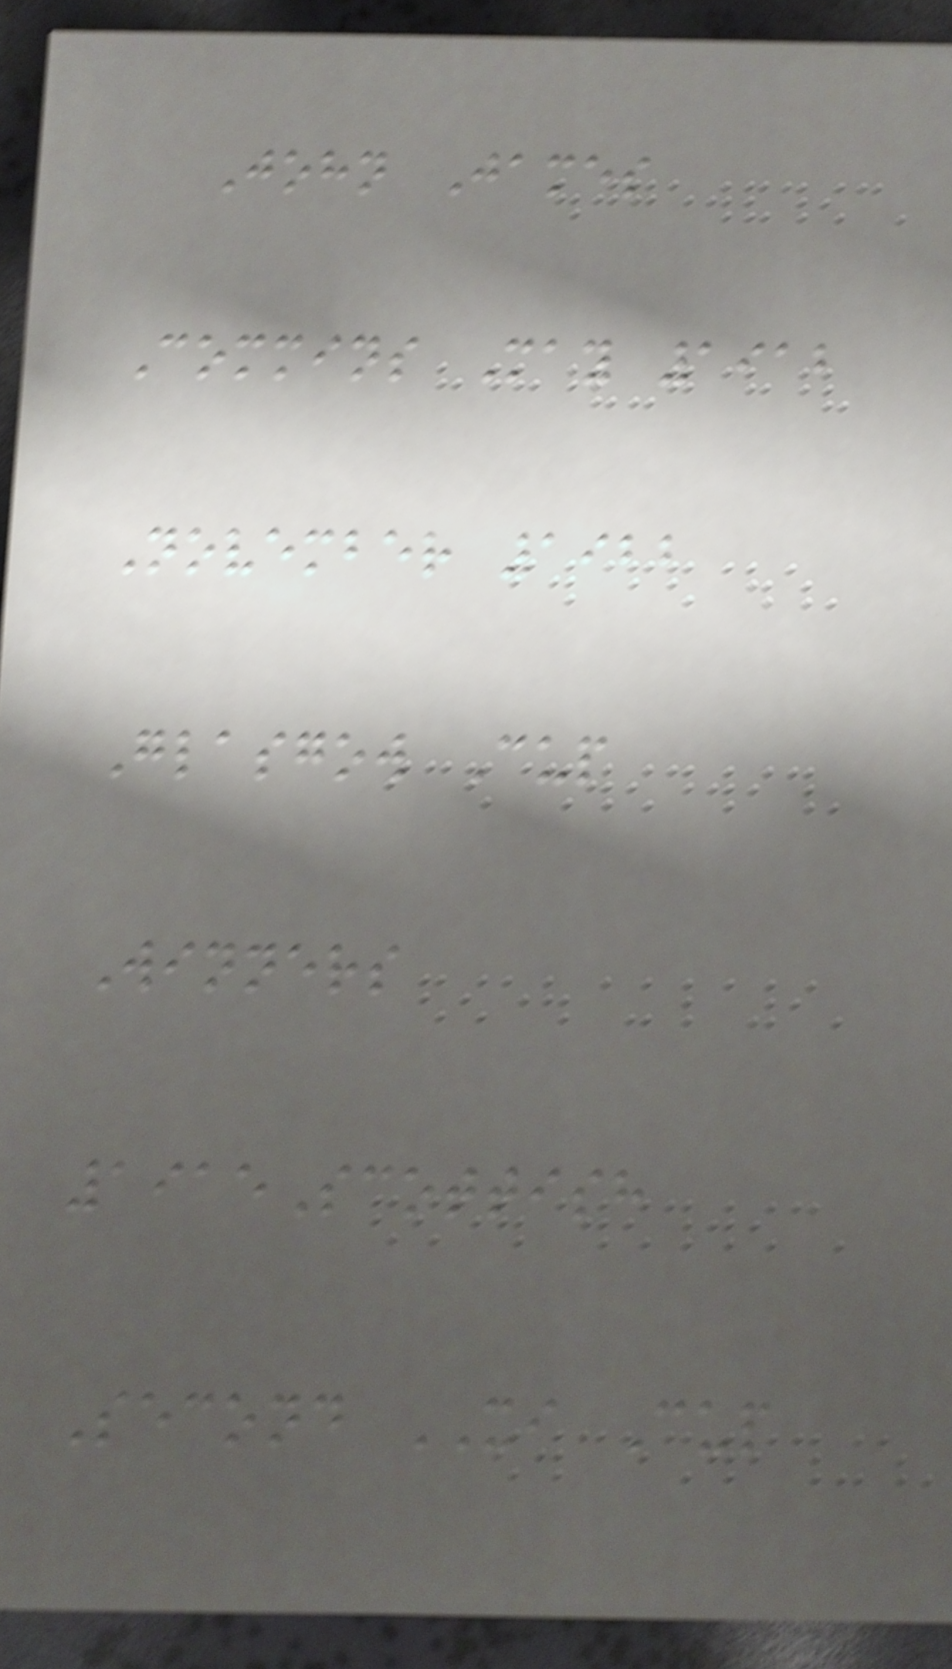John James
Commins May 1912
November 1922
Glasgow Cup
Winners
1915Scottish
Second XI Cup
